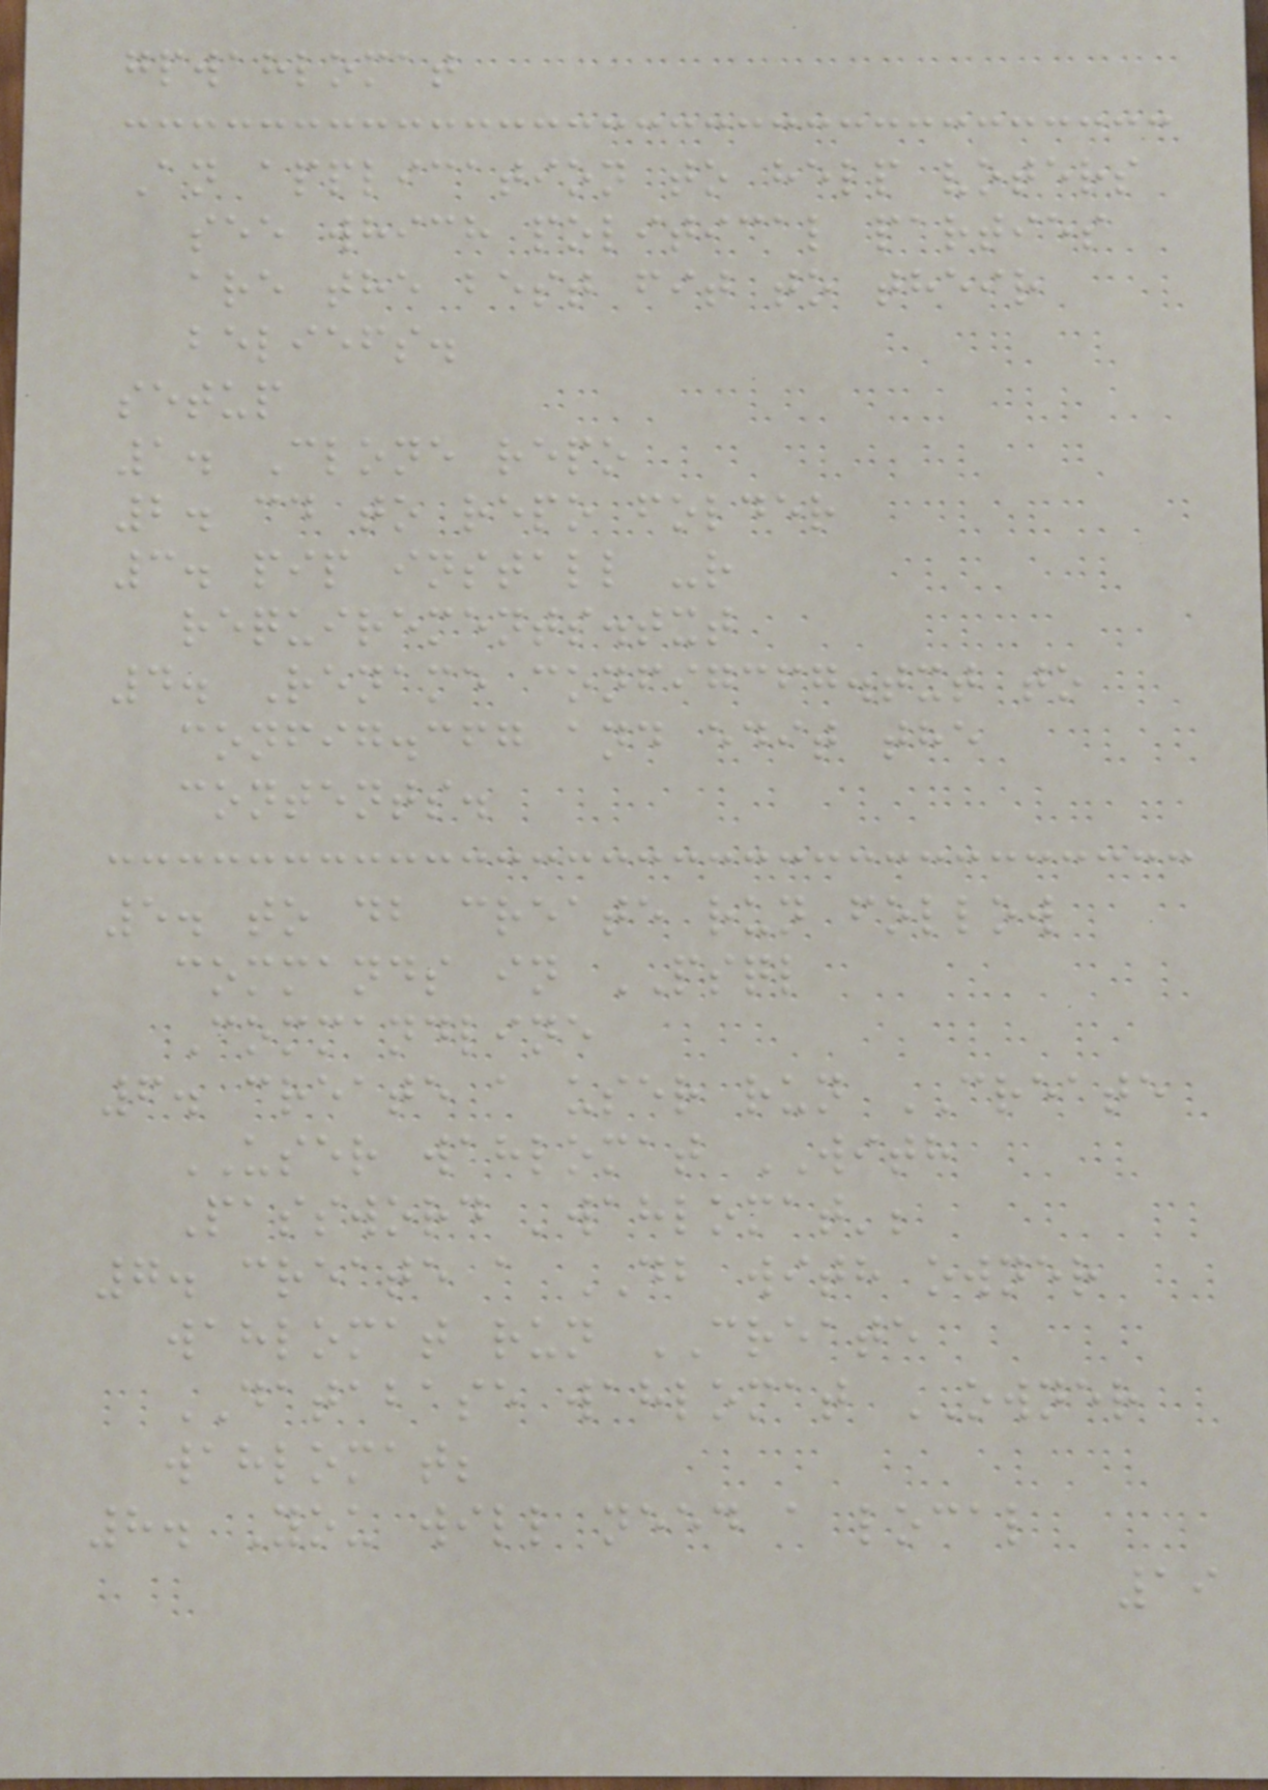gpwahlomat
An application to help voters
see which political parties
are the best fit to their
beliefs.
setup
1. Clone repo
2. cd to repo folder
3. pip install -r
requirements.txt
4. Rename configcfg.txt to
config.cfg and edit the
contents.
5. to db create run follow
commands in PSQL
Commandline
6. create a user run CREATE
USER wahlomat WITH
Password 'wahlomat';
7. create a DB with owner
wahlomat run CREATE
DATABASE wahlomat OWNER
wahlomat;
8. You will need a local
19
